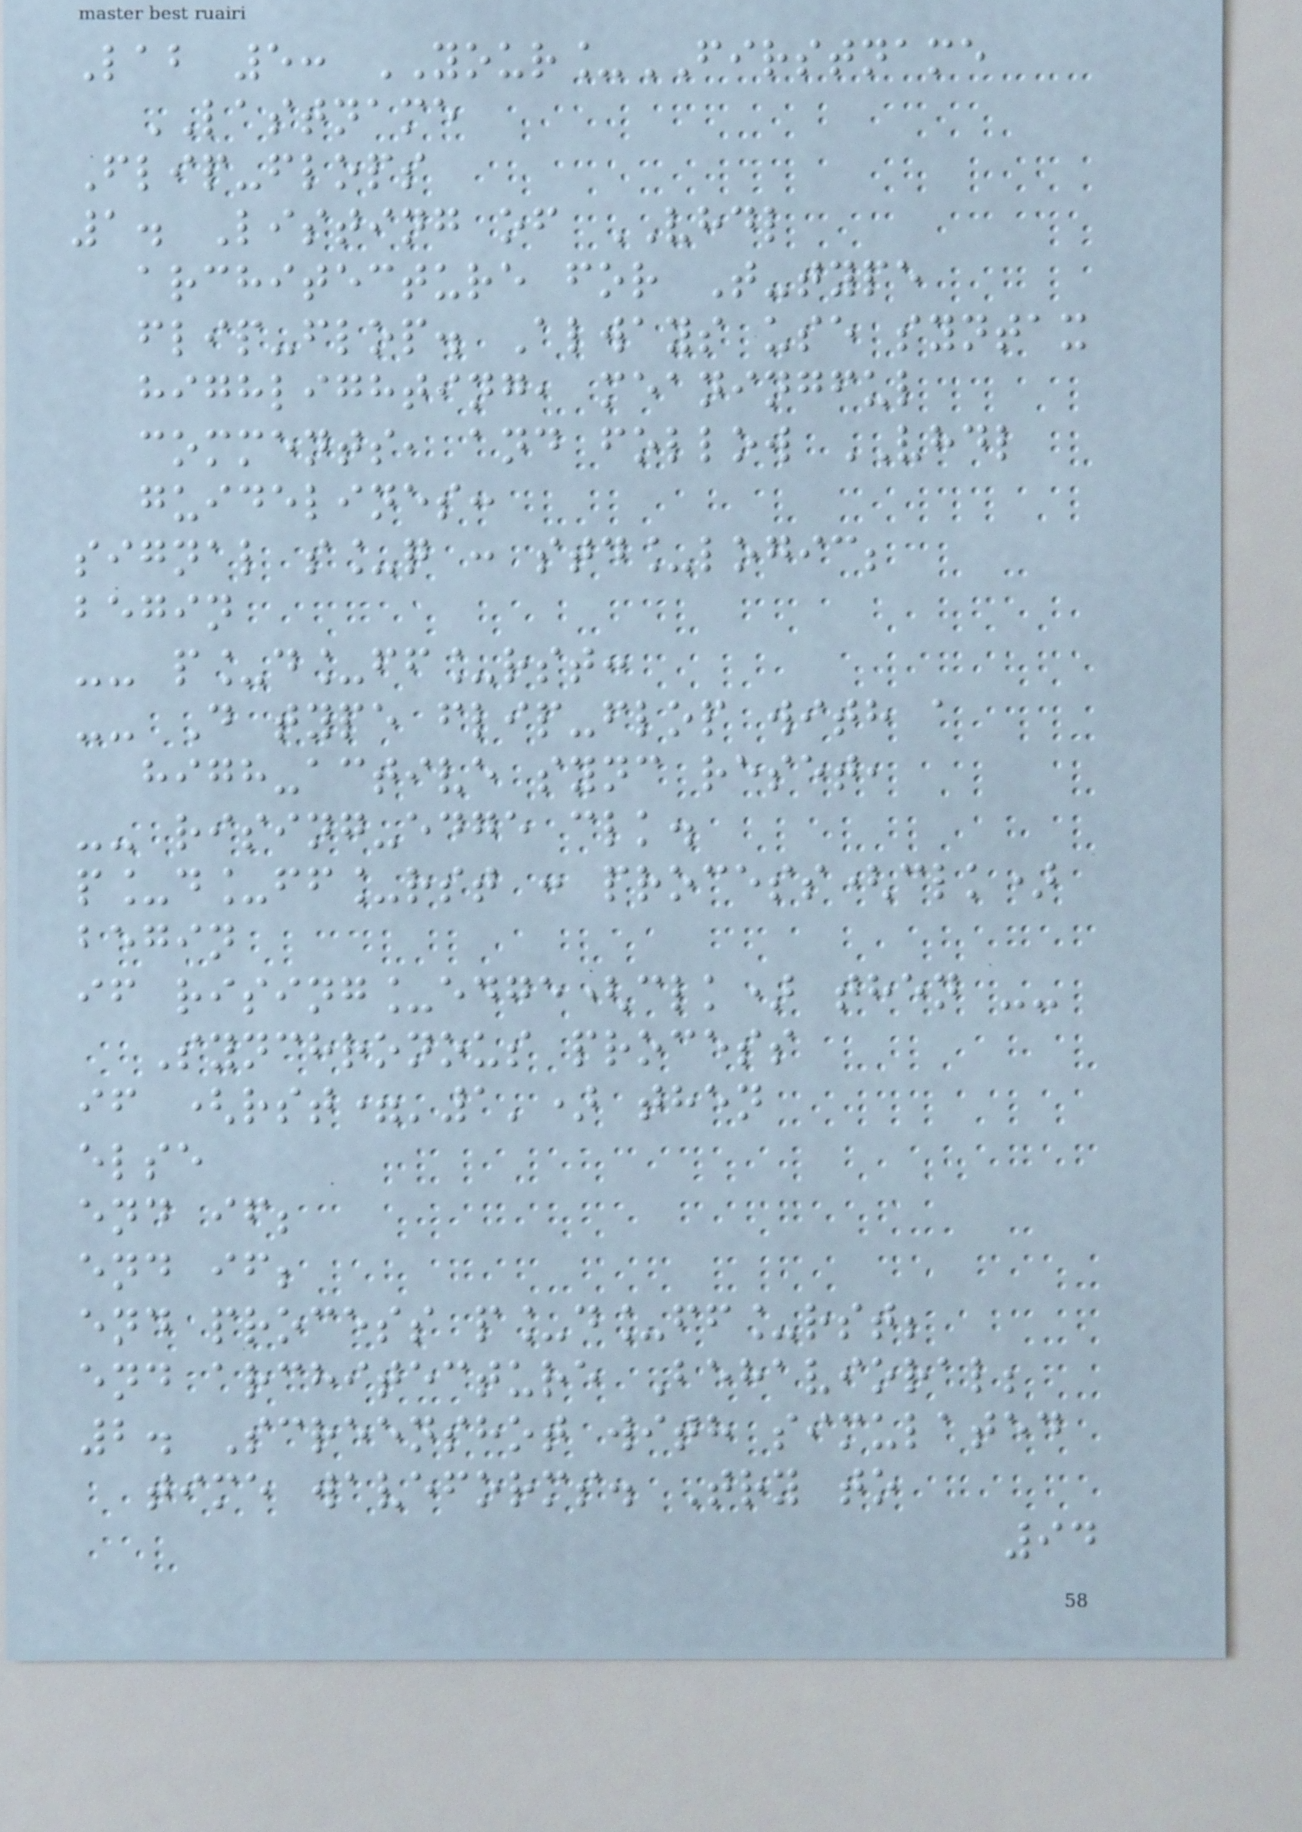Lab 5: YOUR_FIRSTNAME
LASTNAME
Flip-flops
1. Listing of VHDL
architecture for T-type
flip-flop. Always use syntax
highlighting, meaningful
comments, and follow VHDL
guidelines:
signal s_q : std_logic;
begin
-- p_d_ff_rst:
-- D type flip-flop with a
high-active sync reset,
-- rising-edge clk.
p_d_ff_rst : process(clk)
begin
if rising_edge(clk) then --
Synchronous process
if (rst='1') then
else
end if;
end if;
end process p_d_ff_rst;
end architecture Behavioral;
2. Screenshot with simulated
time waveforms. Try to
94
